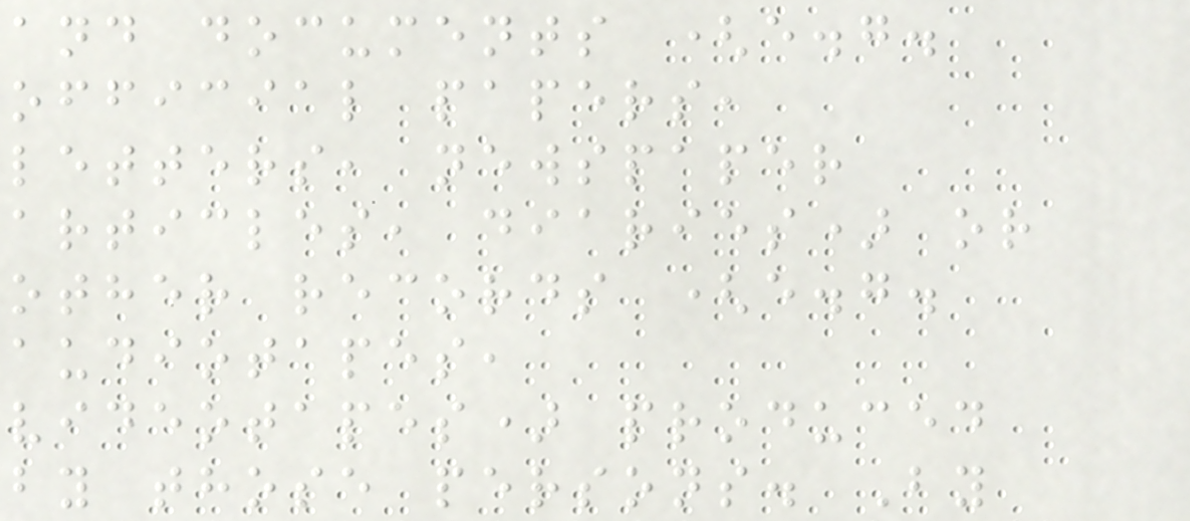and documents (e.g.
official papers,
letters, newspaper
articles, diaries) or
other records (e.g.
audiotapes,
videotapes) produced
by those persons. By
